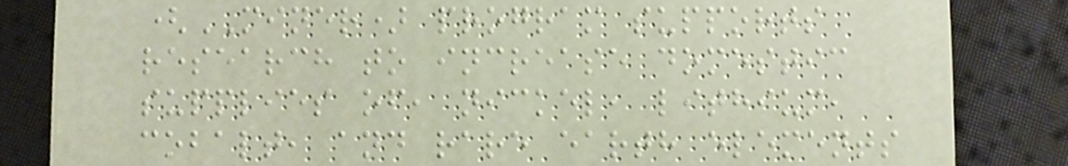(MINER) program supports
research to increase domestic
supplies of, nickel, lithium,
cobalt, and rare earth elements
